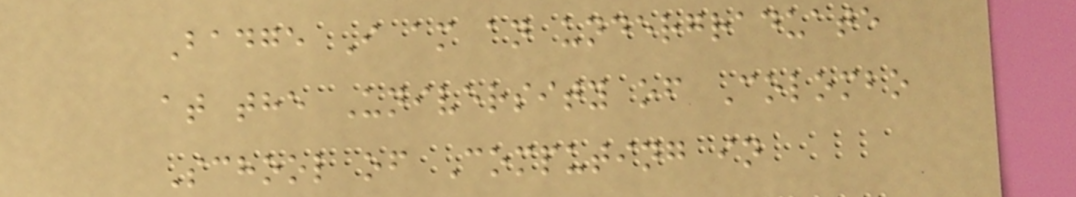Badge I am an undergraduate
at the University of Colombo
School of Computing in
